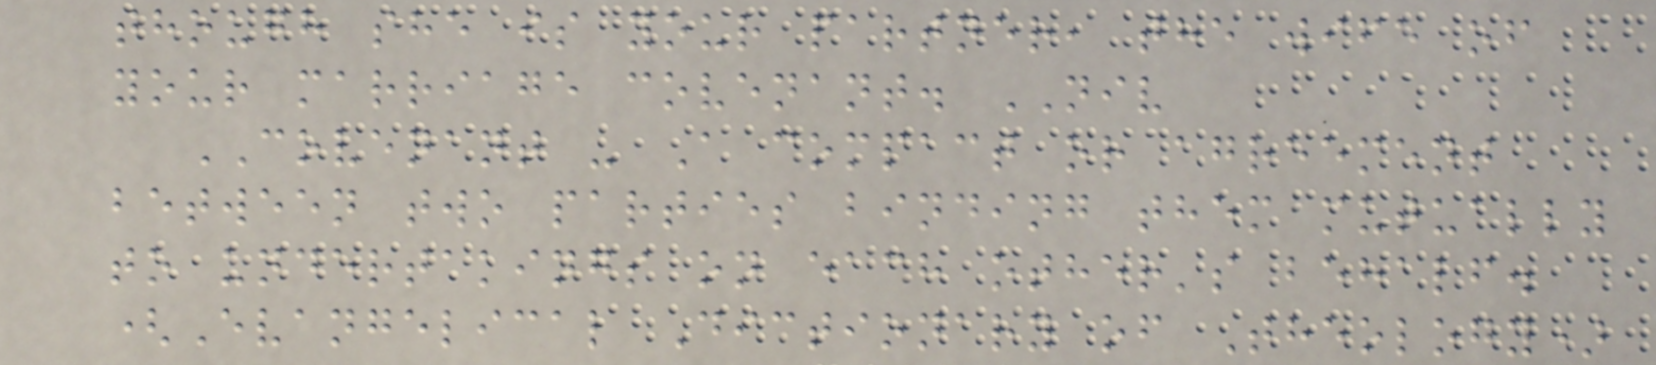though she is your partner, the wife of
your marriage covenant. NIV
COVENANT - A compact or agreement
between two parties binding them mutually
to undertakings on each other's behalf.
(Evangelical Dictionary of Theology)
